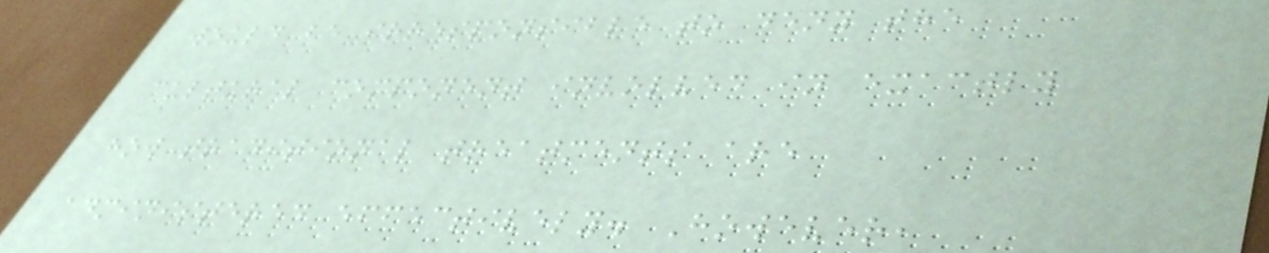would be irresponsible to deny the
cultural component involved in exactly
how traditional treatments are
administered effectively. However,
